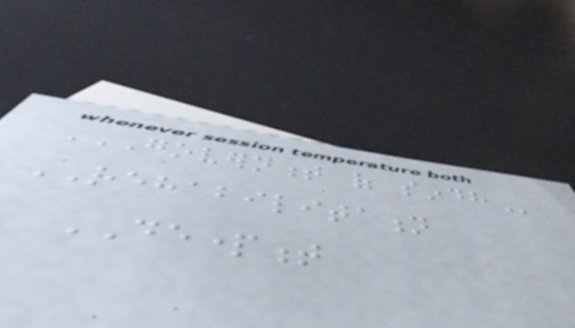GOVERNMENT OF SINDH
REHABILITATION
DEPARTMENT
